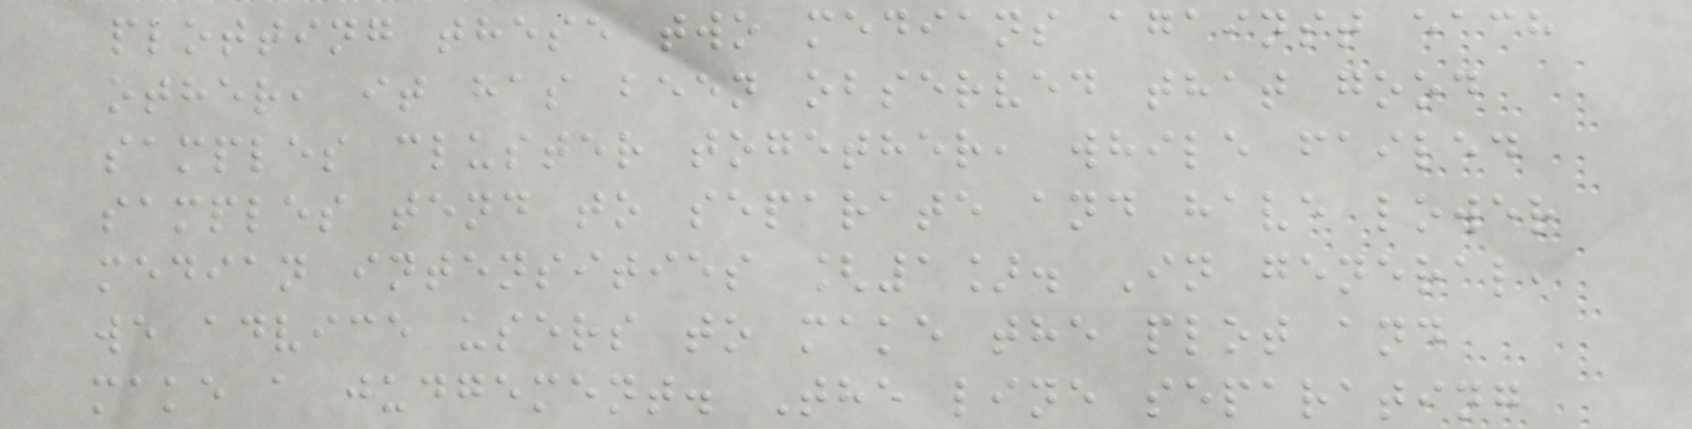plotting these two medians against each
other, it has been observed that good
samples cluster together, while failed
samples tend to separate and have lower
median intensities [1]. In general,
we advice users to make the plot and
make a judgement. The line separating
